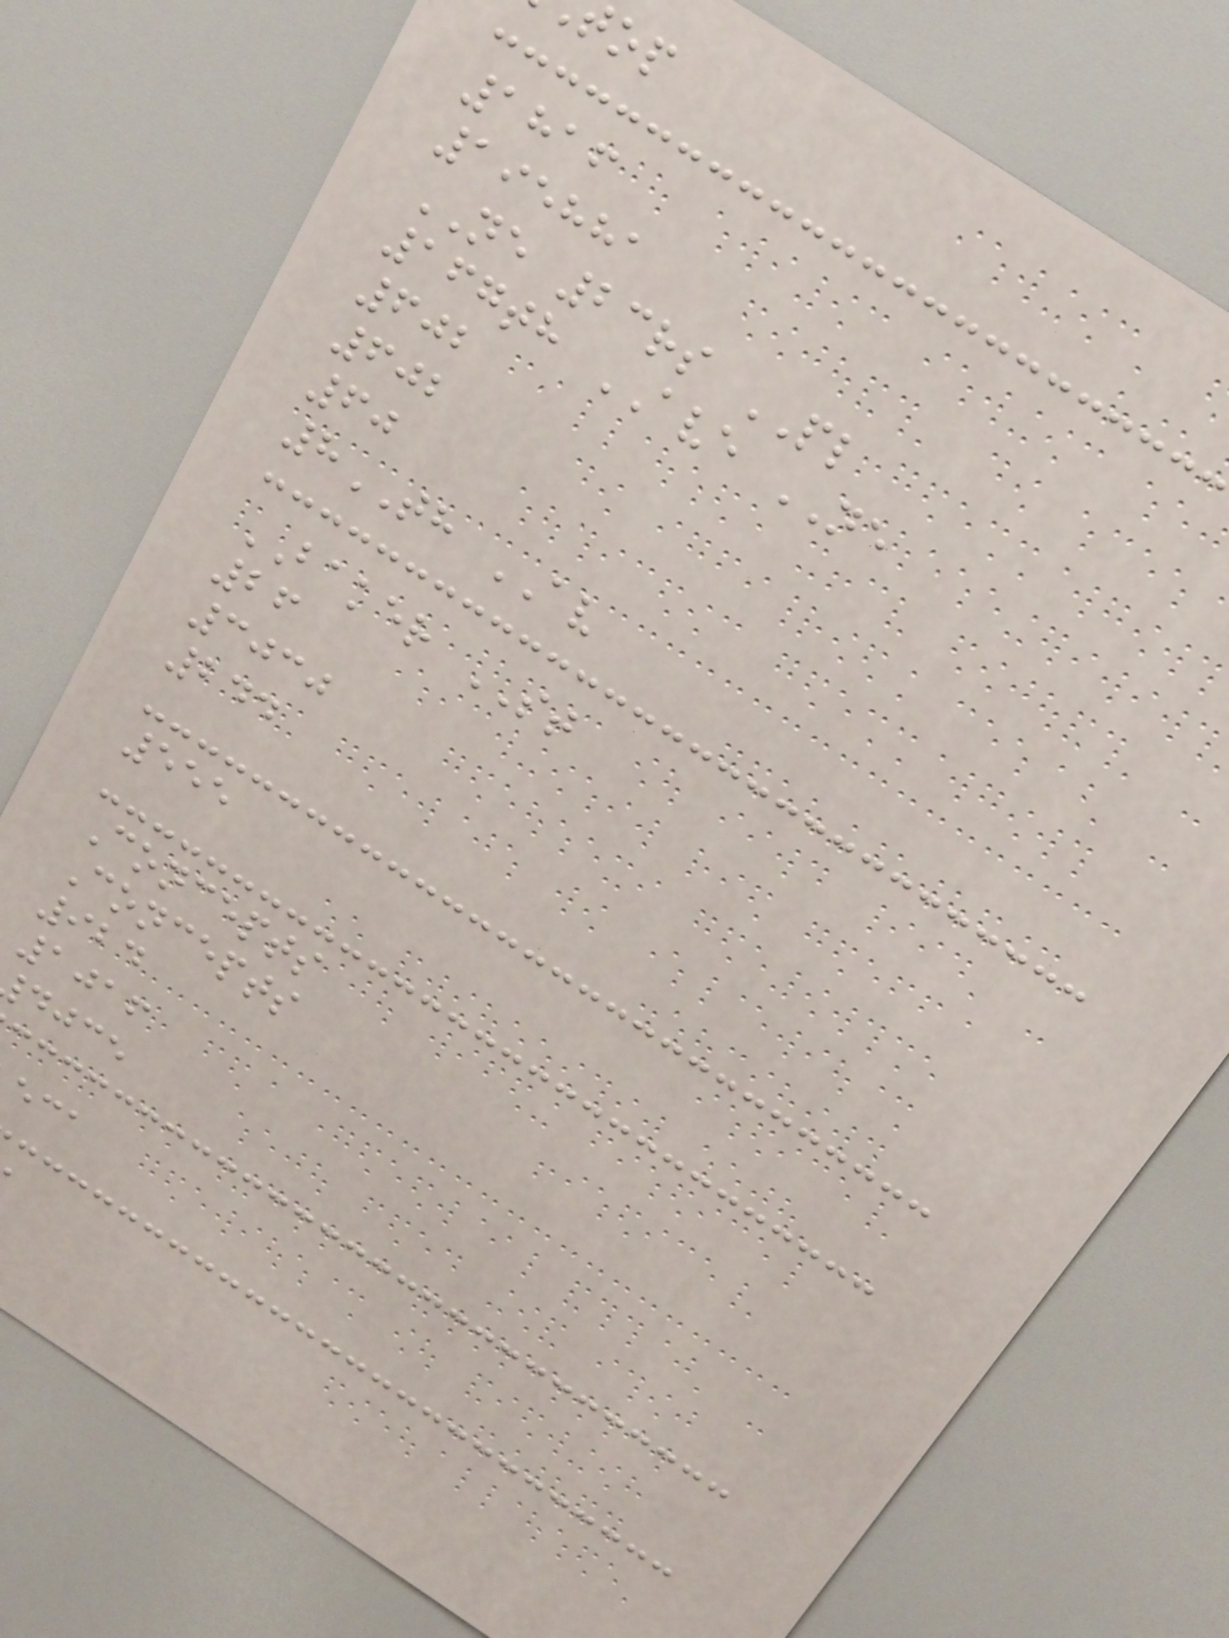1816
195881
NE 23rs PL
167th AVE NE
602
602
60
8TH AV
BAKER ST
26
3030
244
555
Concepts
Concepts
924
1016
djce
